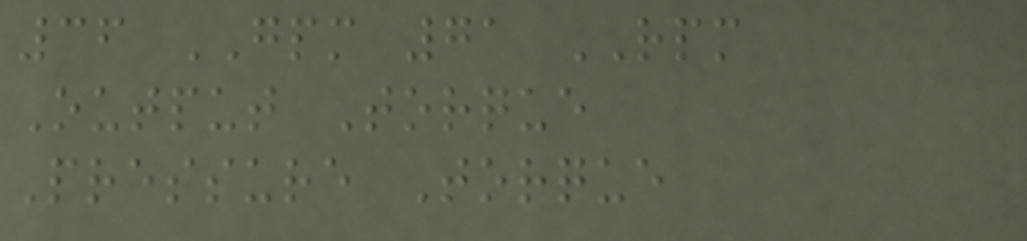36 GPM 71 RPM
Output Torque
Pressure Torque
